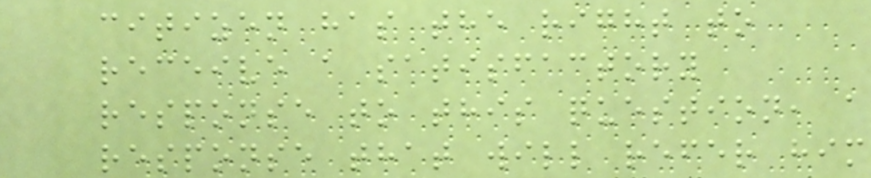citizen has the right to
receive a satisfactory
response to this question, a
response that will refer him
